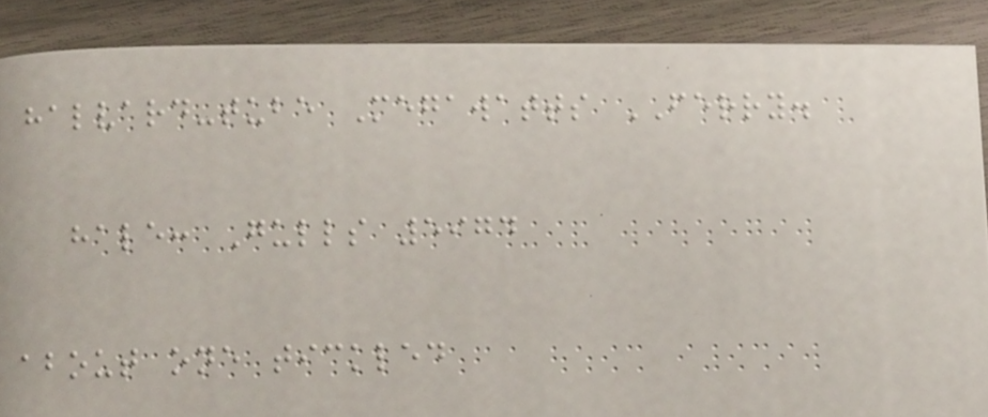halvard-tube Megawatts FERRY.
hale: Gulls 5974
about one tickled
